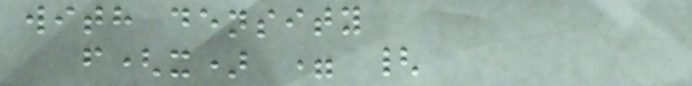with density
f(x) = {
